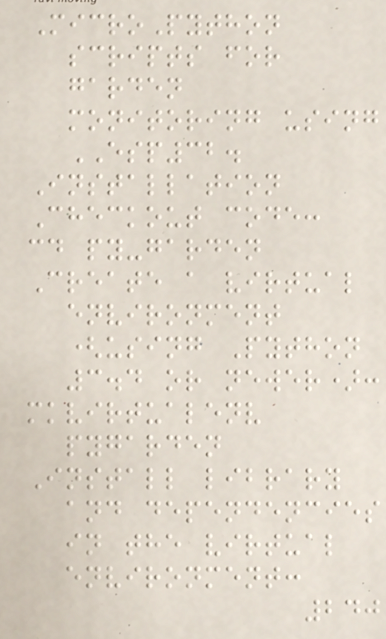MicroPython
scripts for
garden
monitoring using
ESP32.
Installation
Checkout code:
cd py-garden
Create a virtual
environment
(using Python
3.4 or newer):
mkvirtualenv
pygarden
Install library
and dependencies
in the virtual
environment:
240
